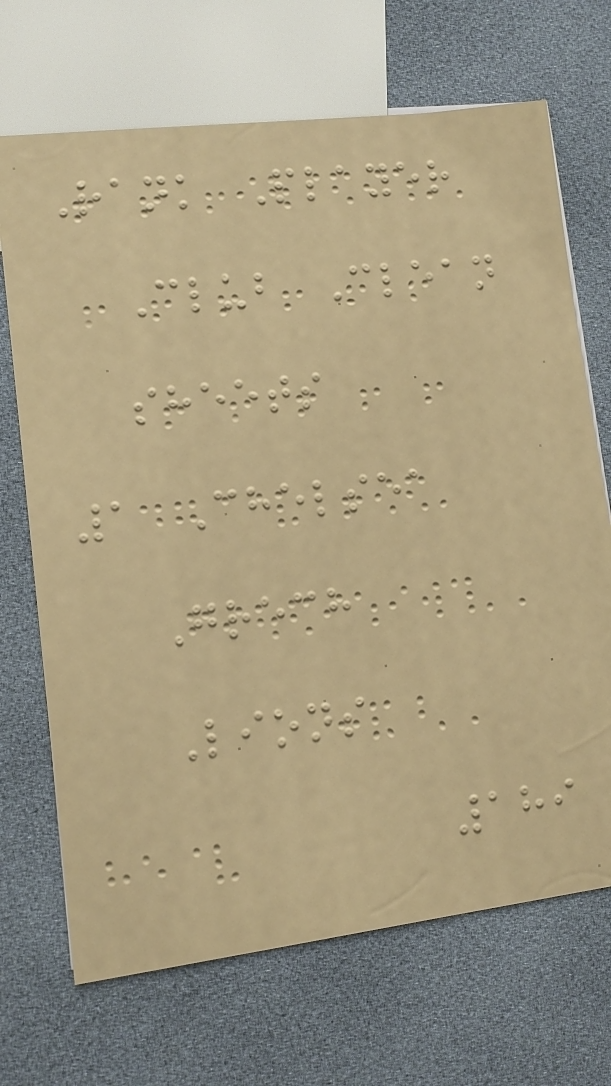Rank Player
Club Clean
sheets
1 Chelsea
Grech
Lions
189
